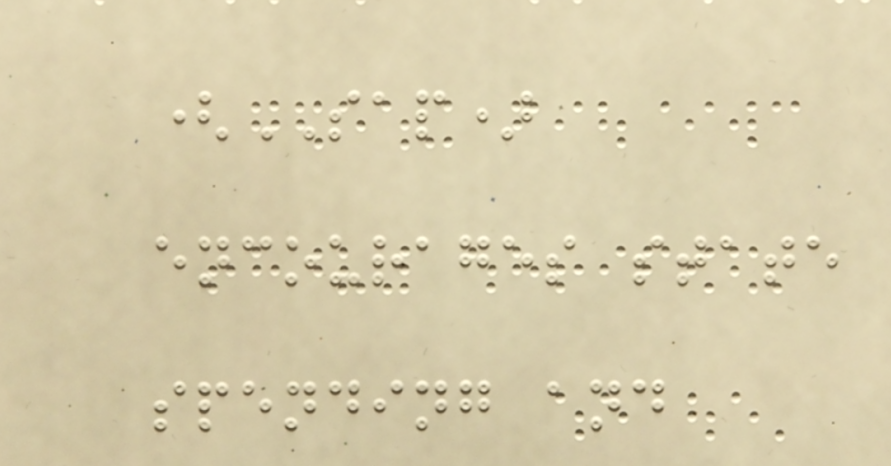(SAP)
encourages state
spending and
